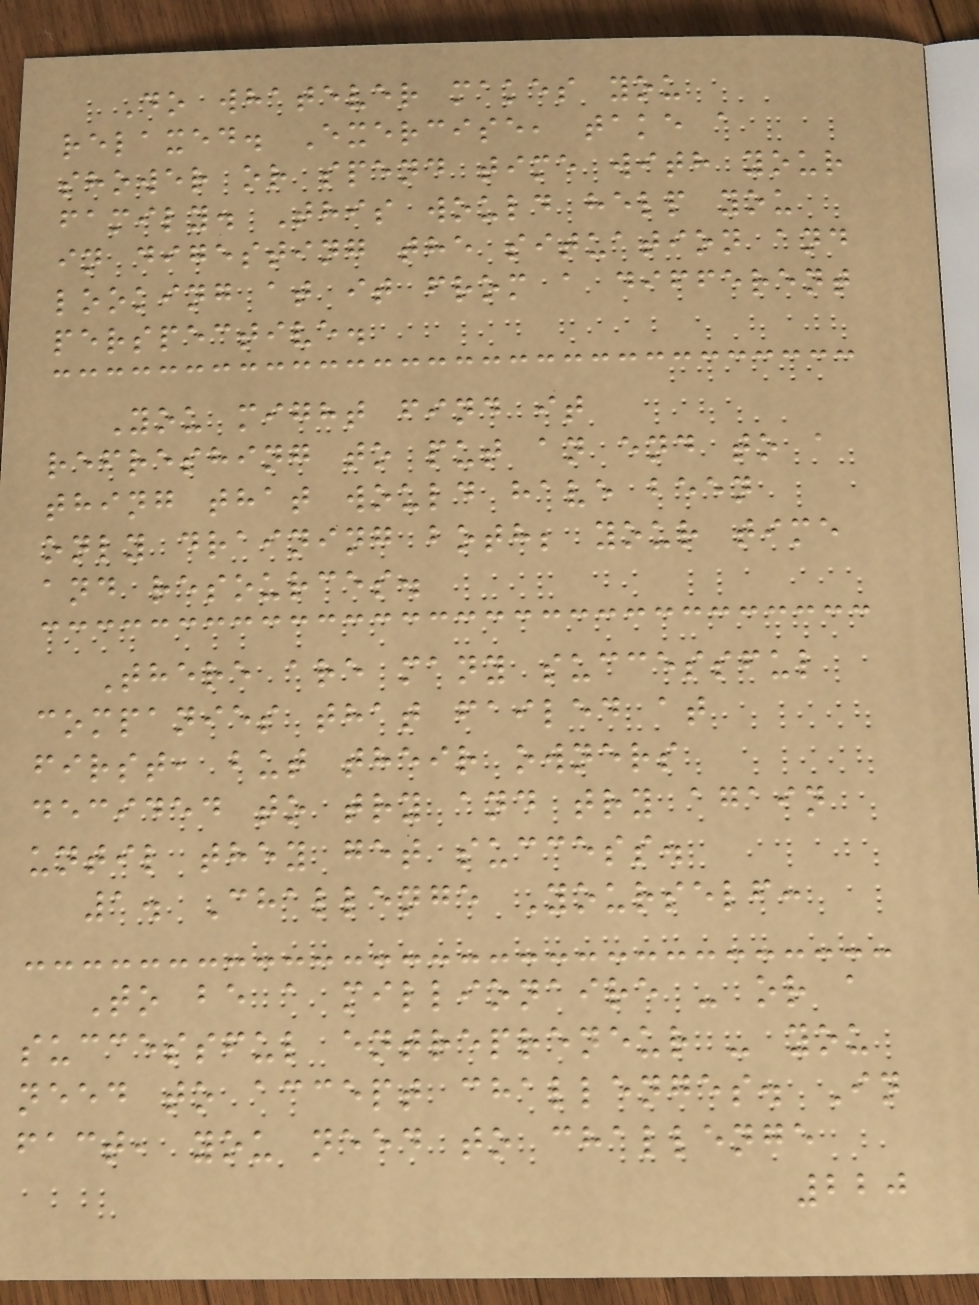Do whatever makes you
relaxed. Exercise, take a
shower or spend time with your
family. This would help you
in digesting the situation and
looking at it from a different
perspective.
You might find it
refreshing to put an end to a
thing that would have been
only draining both; your time
and resources.
There are many successful
companies that failed at
first, but their owners
decided to try and try again
until they get success.
1. Challenge Yourself:
To be a millionaire - or a
successful entrepreneur - you
need to accept challenges. In
fact, you need to challenge
220
